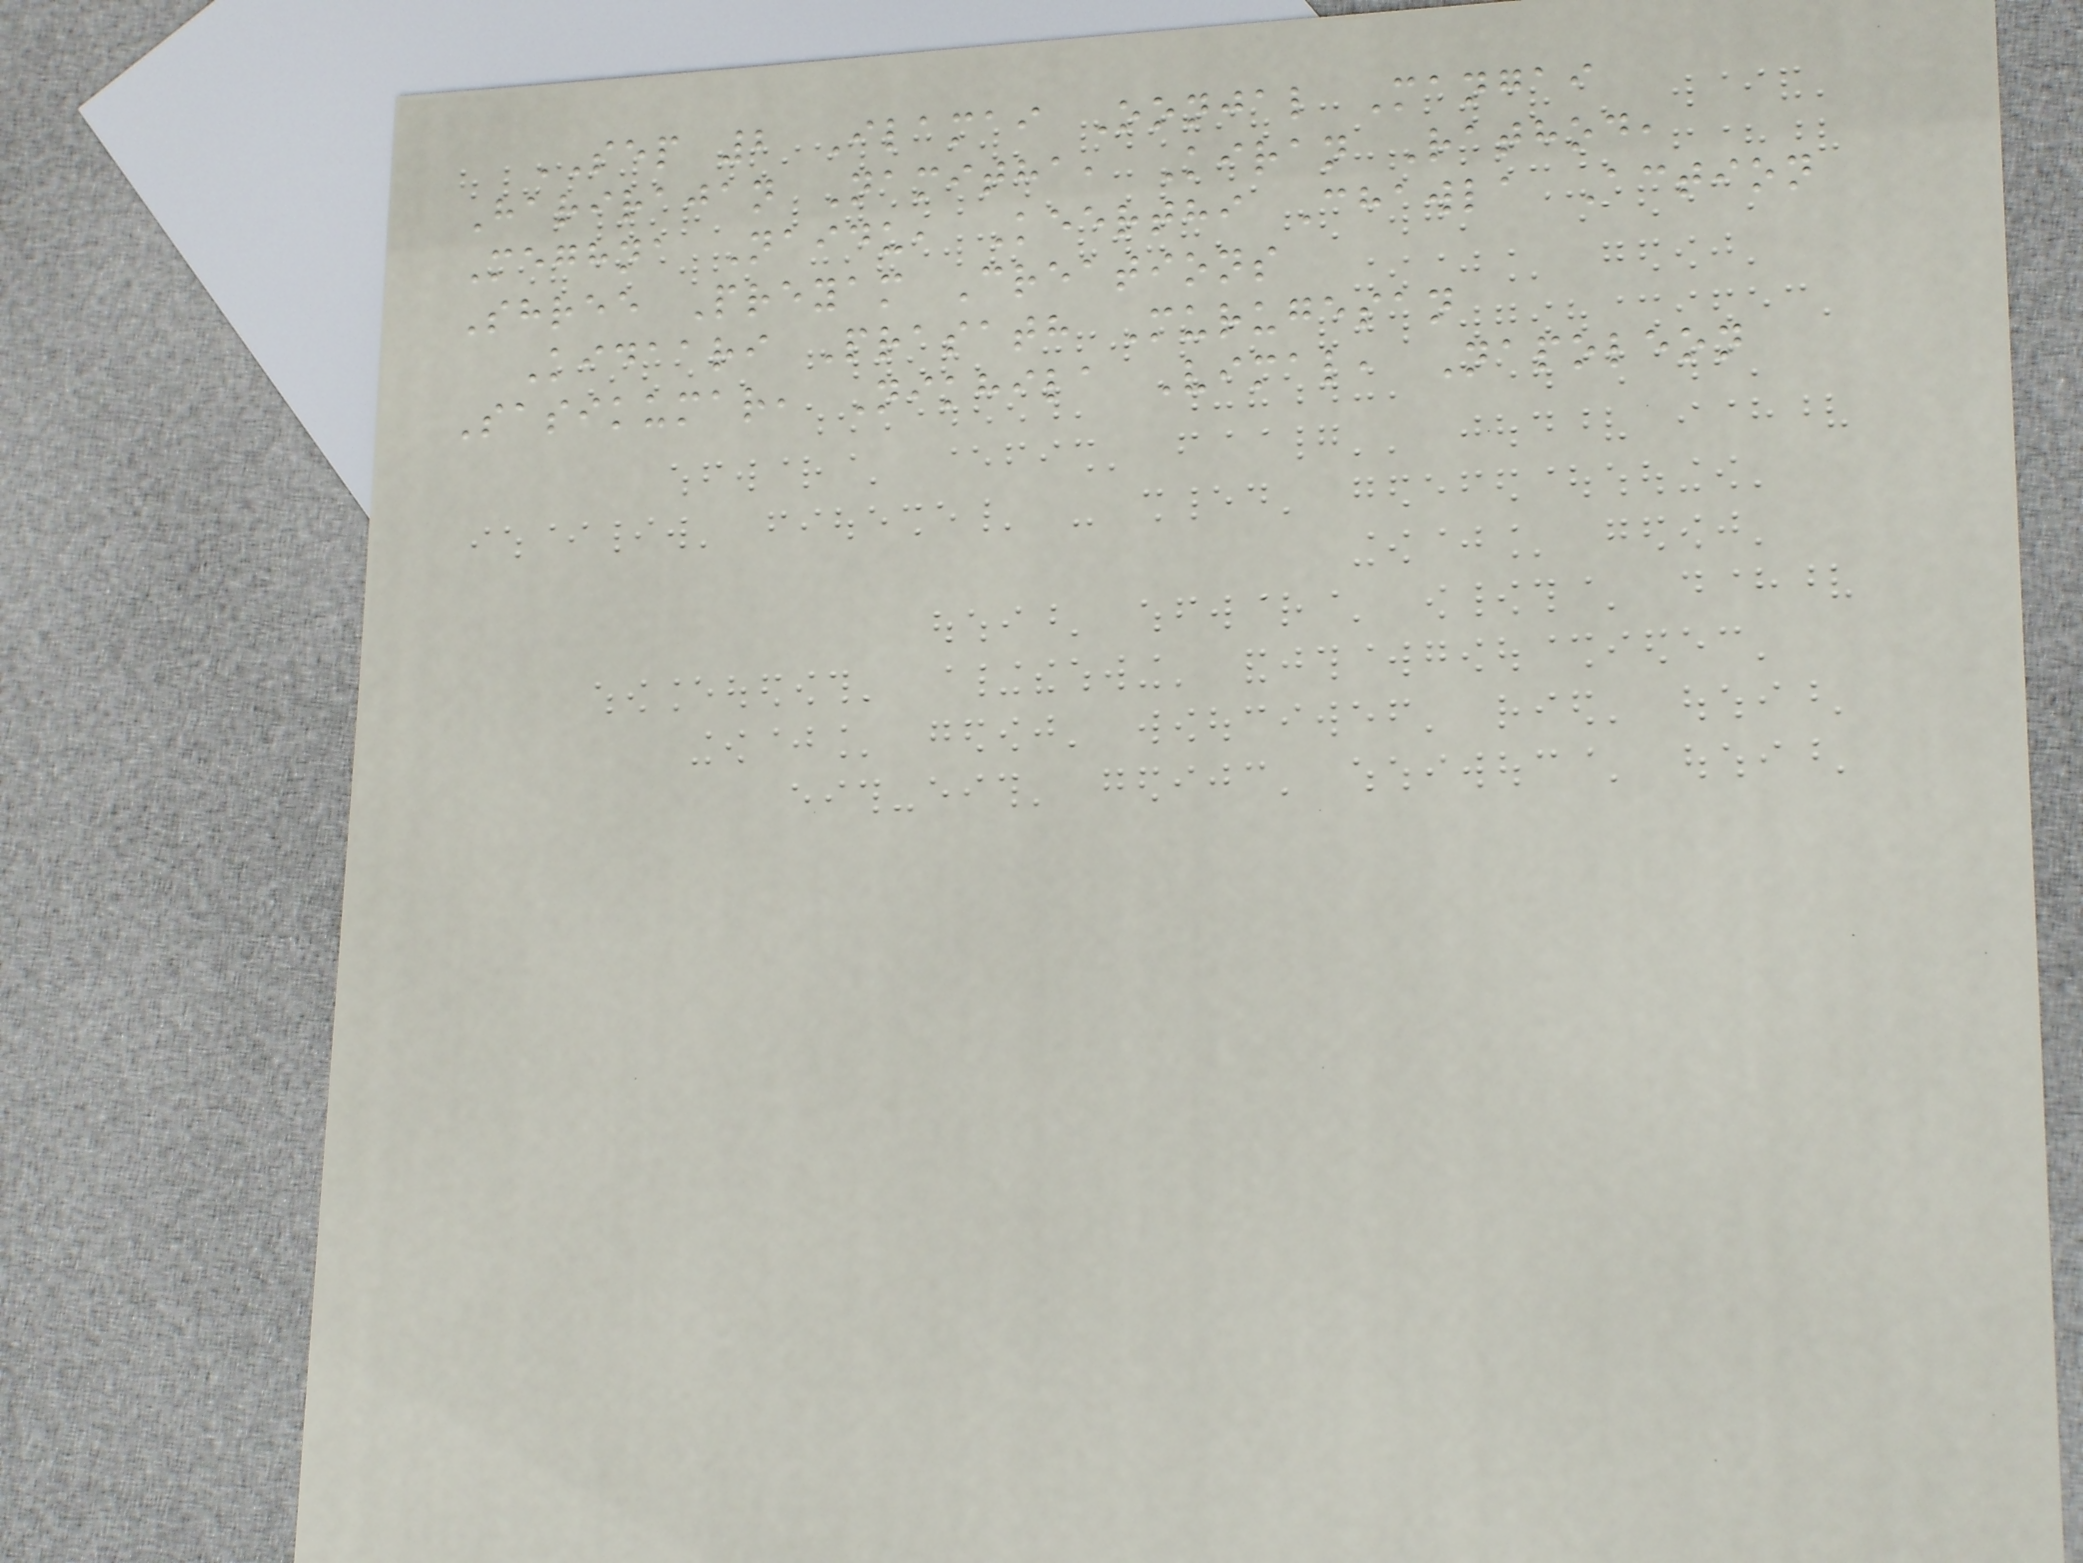SEP 2 Ilamai Oonjal Mangai
Harirajan Namitha, Kiran Rathod,
Meghna Naidu, Keerthi Chawla Action
Shree Preyam Creations
Kidaari Prasath Murugesan
Sasikumar, Nikhila Vimal, Napoleon
